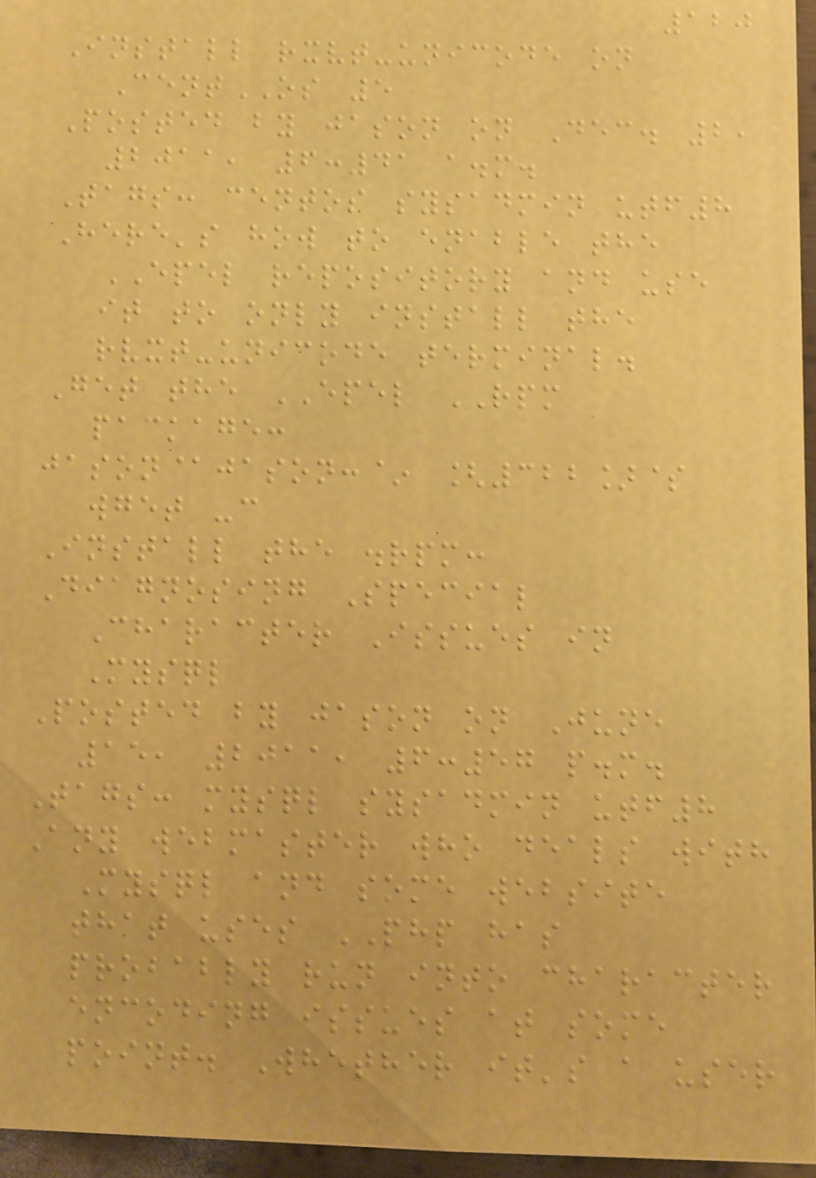120
Install rxvt-unicode on
CentOS 5
Posted by jason on Dec. 2,
2011, 6:41 a.m.
Tags: centos sysadmin utf8
Here's how to enable the
EPEL repository and use
it to only install the
rvxt-unicode terminal.
Get the EPEL RPM
package:
jason@jason:~ [322]$
wget -c
Install the .rpm:
Diagnosing Special
Character Issues in
Mysql
Posted by jason on June
15, 2011, 6:57 p.m.
Tags: mysql sysadmin utf8
Any webmaster who deals with
Mysql and some website
that uses PHP has
probably run into character
encoding issues at some
point. Whether it's a user
